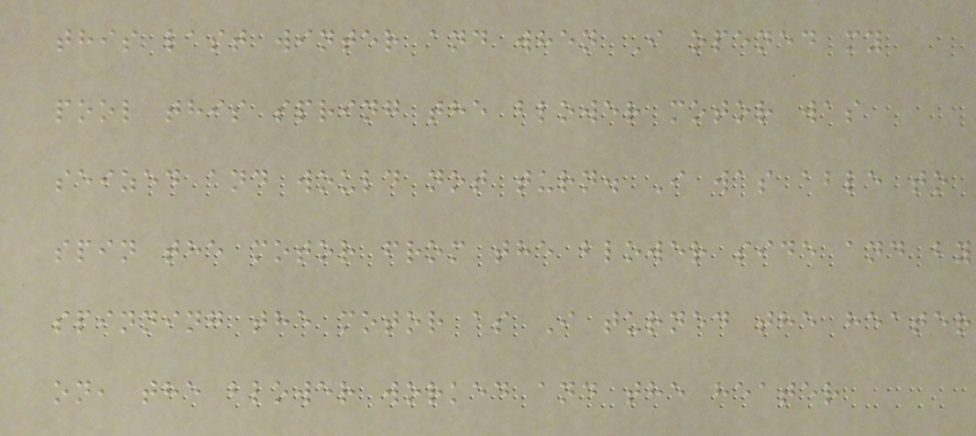this last winter and when I opened my
pool this spring the blower motor was
seized and would not turn. I was able to
spin the motor from the blower side and by
spinning the motor as I turned the heater
on, the blower worked and the heater
